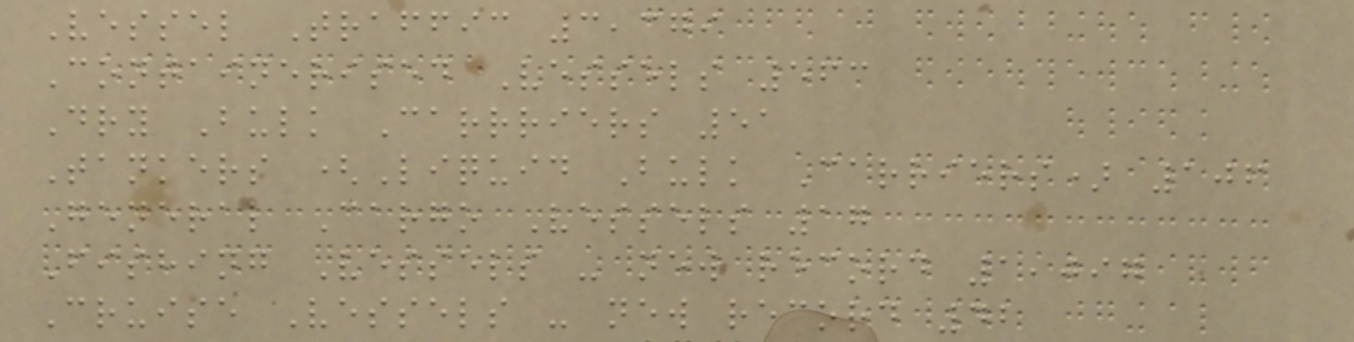Vessel Traffic 3,379
Containerised Vessels 563
Dry Bulk Carrriers 51
Tankers (Liquid Bulk Carriers) 106
General Cargo Vessels 17
Fishing Vessels - new record 1,097
Cruise Vessels - new record 42
